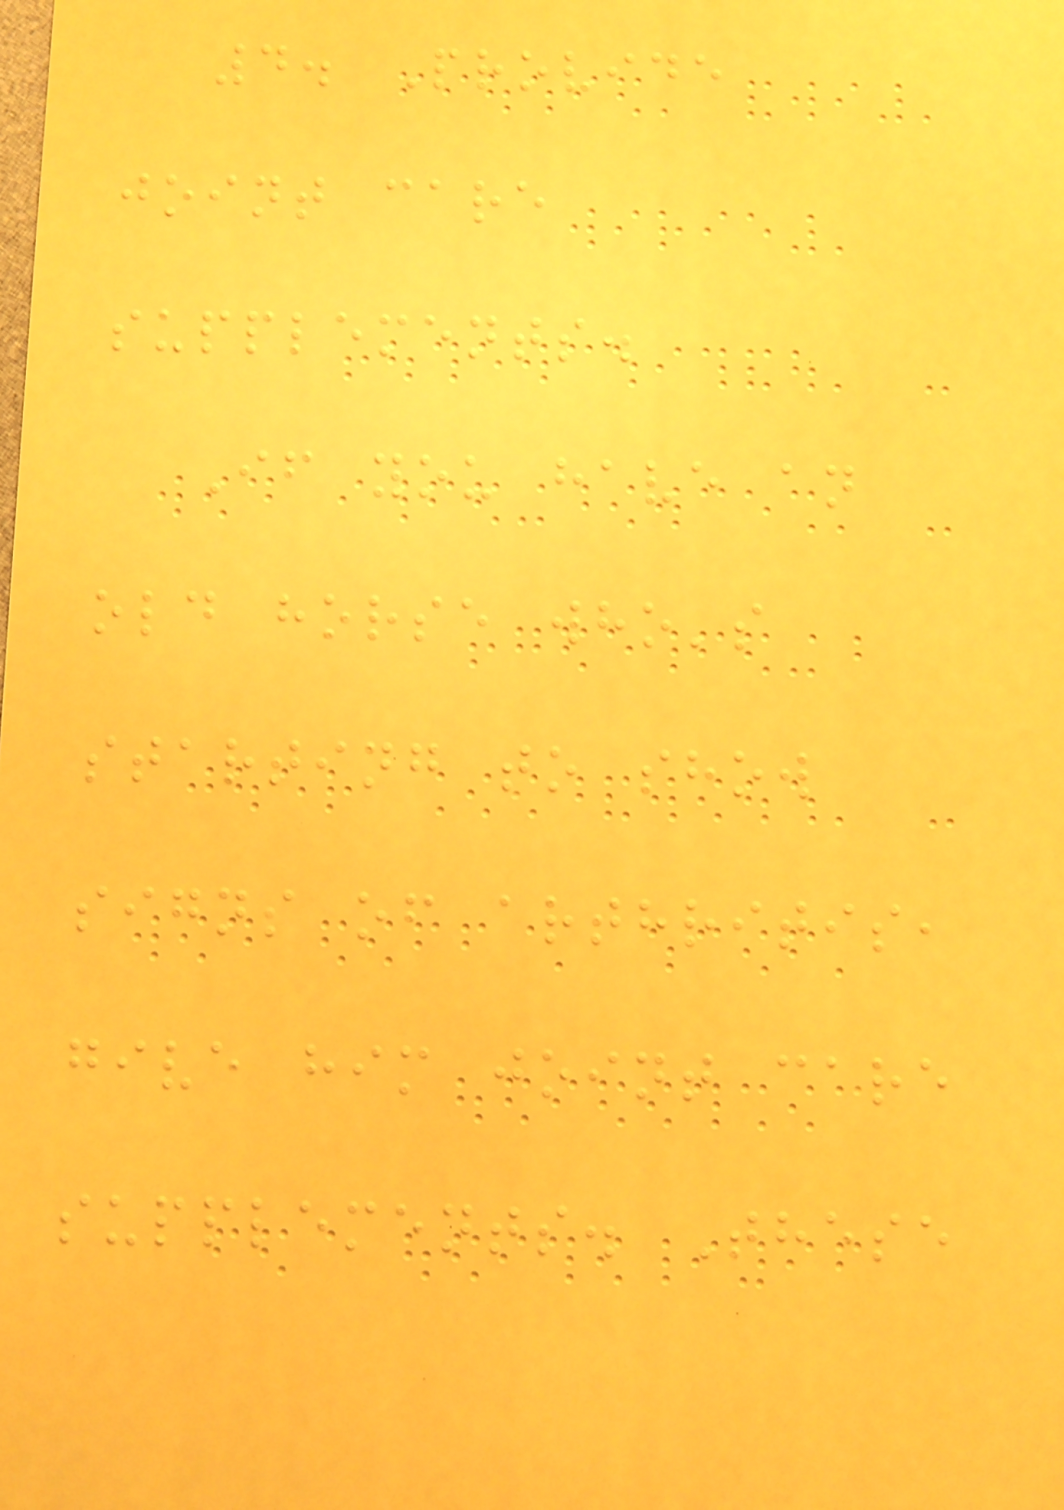4. Provide
joint care
supplements.
If you have an
old horse who's
starting to show
signs of arthritis,
give him joint care
supplements. These
